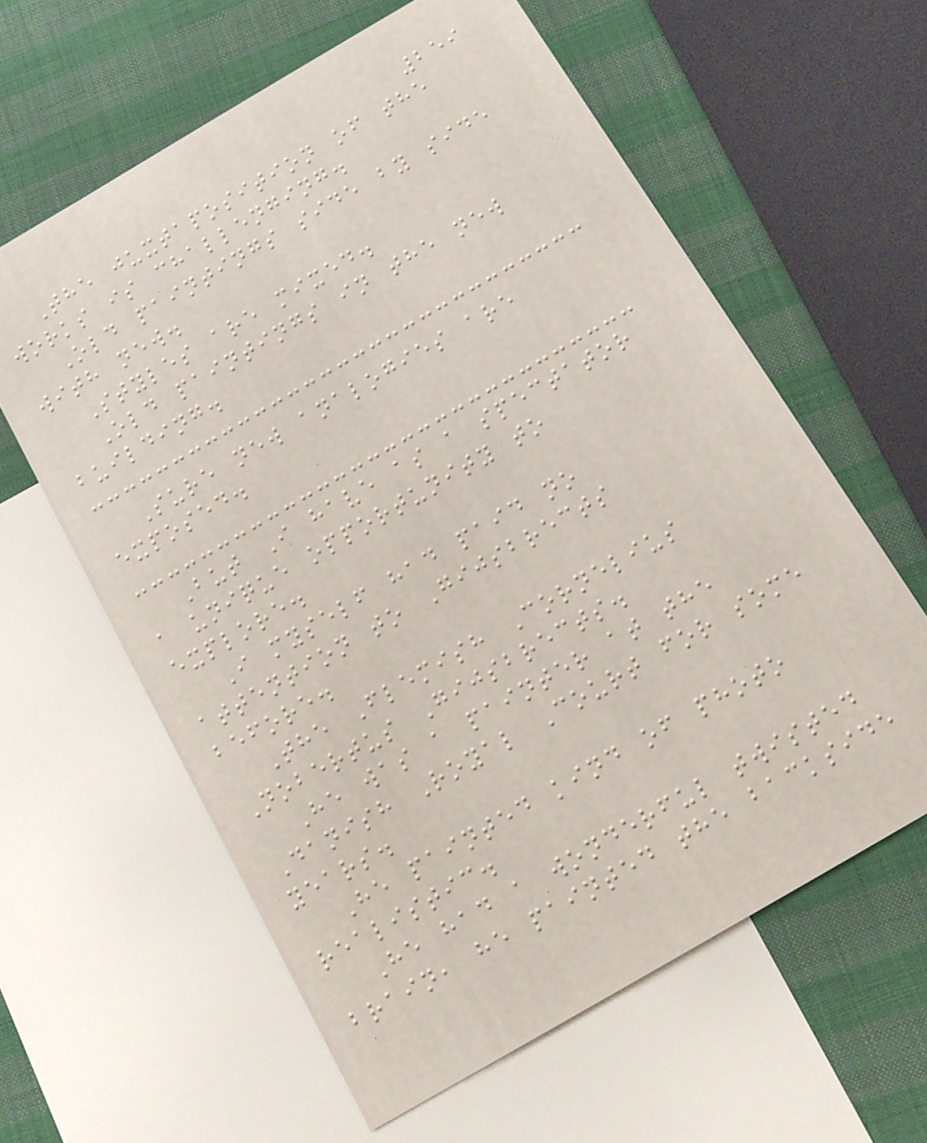259
The juxtaposition of the
works is challenging.
Old paintings side by side
with new.
Styles are mixed.
Old paintings in the new
building.
Sure new analogies are
exposed.
But I have as a spectator
a unique opportunity to
explore.
I myself had paid no
attention to Gijsbrects
before.
The Flemish Cornelius
Nobertus Gijsbrects.
He was a painter at the
Danish Royal Court for some
years.
He painted kind of photo
realistic.
He had a wonderful twisted
brain, he painted the backside
